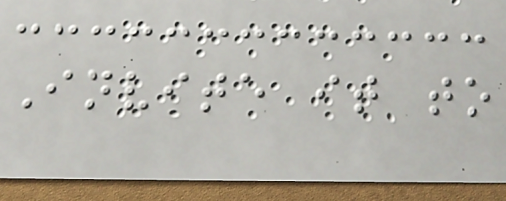Invite it to
